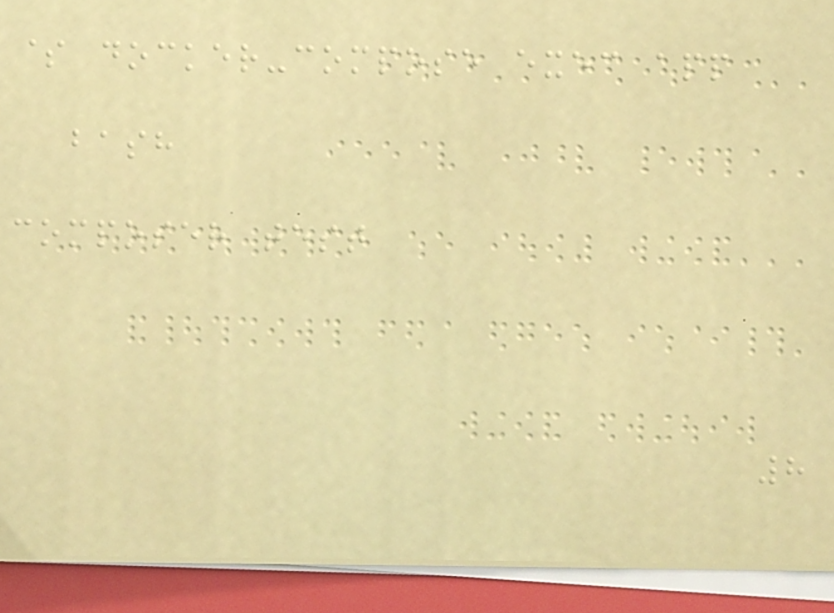$ docker-compose exec app
bash
composer test
8
